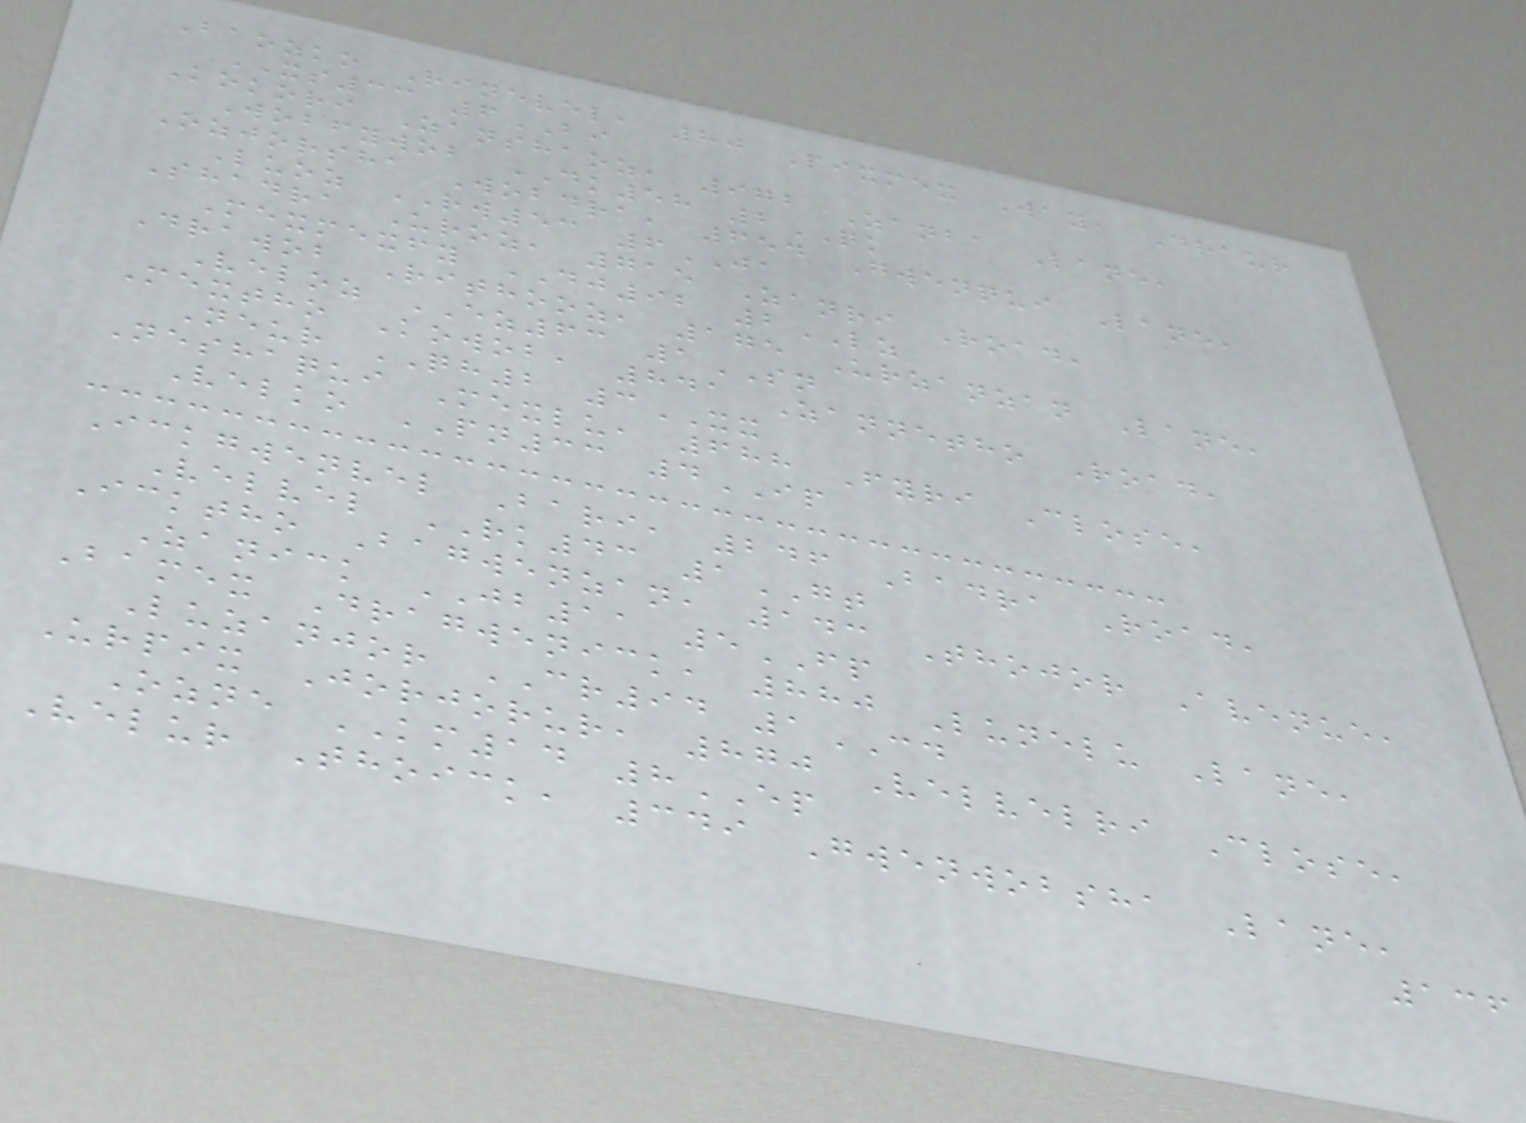Baozko Rinevel, 80 Pixmex Way, Draur
XS33 6BI
Kokori Zanshaoz, 972 Zanba Lane,
Wobfywob DK58 2QK
Ozjorsha Wobdra, 654 Gwenqui Lane,
Luoz RW53 6JA
Shadra Uroz, 715 Zanri Road,
Mexmexfy DJ92 2LZ
Drawob Rithooz, 175 Urzanzan Lane,
Veloz EZ63 1SN
Mextho Kowob, 841 Zannetho Road,
Neur QH2 3XX
Neshaqui Mexlu, 688 Fyri Close,
Velko PN33 4IP
Ickgwenvel Bari, 246 Badra Road,
Velvel RK43 1GT
Icktho Bagwenzan, 143 Thojor Avenue,
Zanick JB11 5FP
Bamex Dragwenick, 880 Lunelu Lane,
Luzanjor CR94 1CD
Urpix Jorjorur, 870 Velvelri Close,
Ozne KM14 8EP
Velur Thoick, 349 Gwenwobsha Lane,
136
